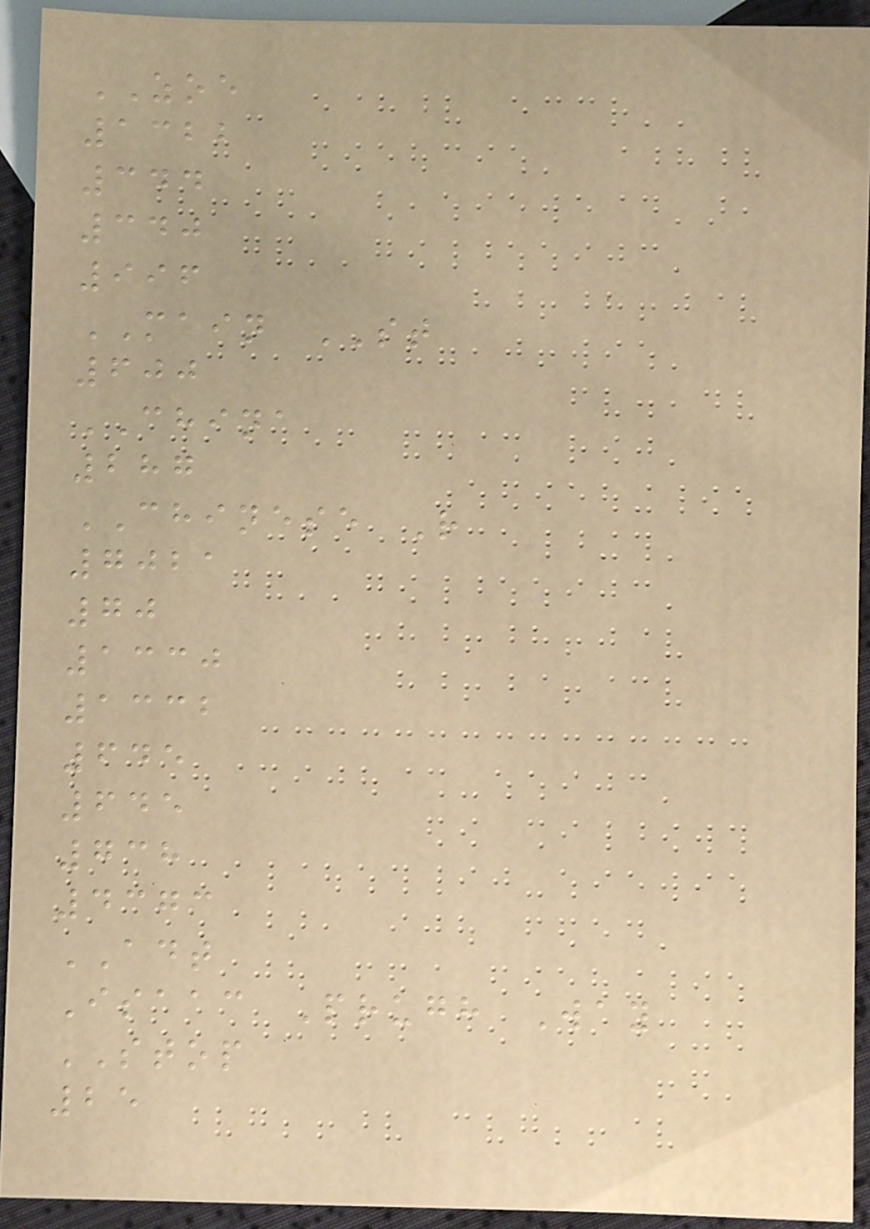ZOE
1322
344
340
996
MAIN ST
600
CHINA
287
CHINESE R
7021
70
1330
1332
645
645
738
4373
ADT
Isaac Prugh Way
STOP
25
